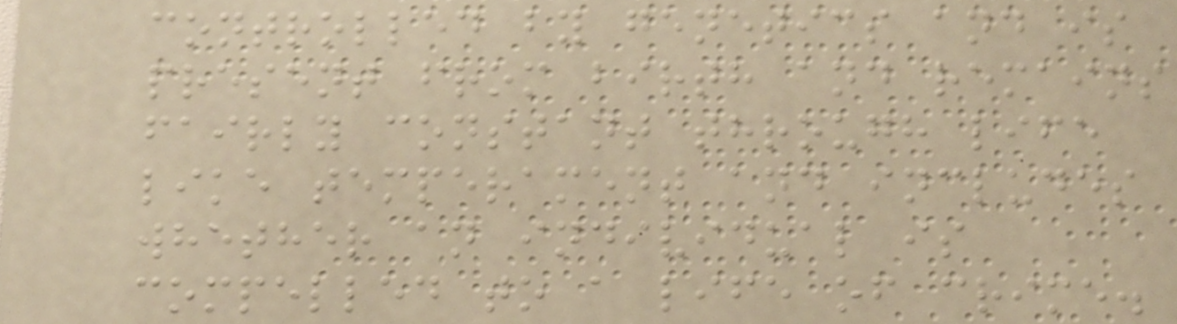controlled by genetics and is
present from birth and remains
fairly constant through life
like temperament and includes
whether an individual is
compelled to a life of crime.
